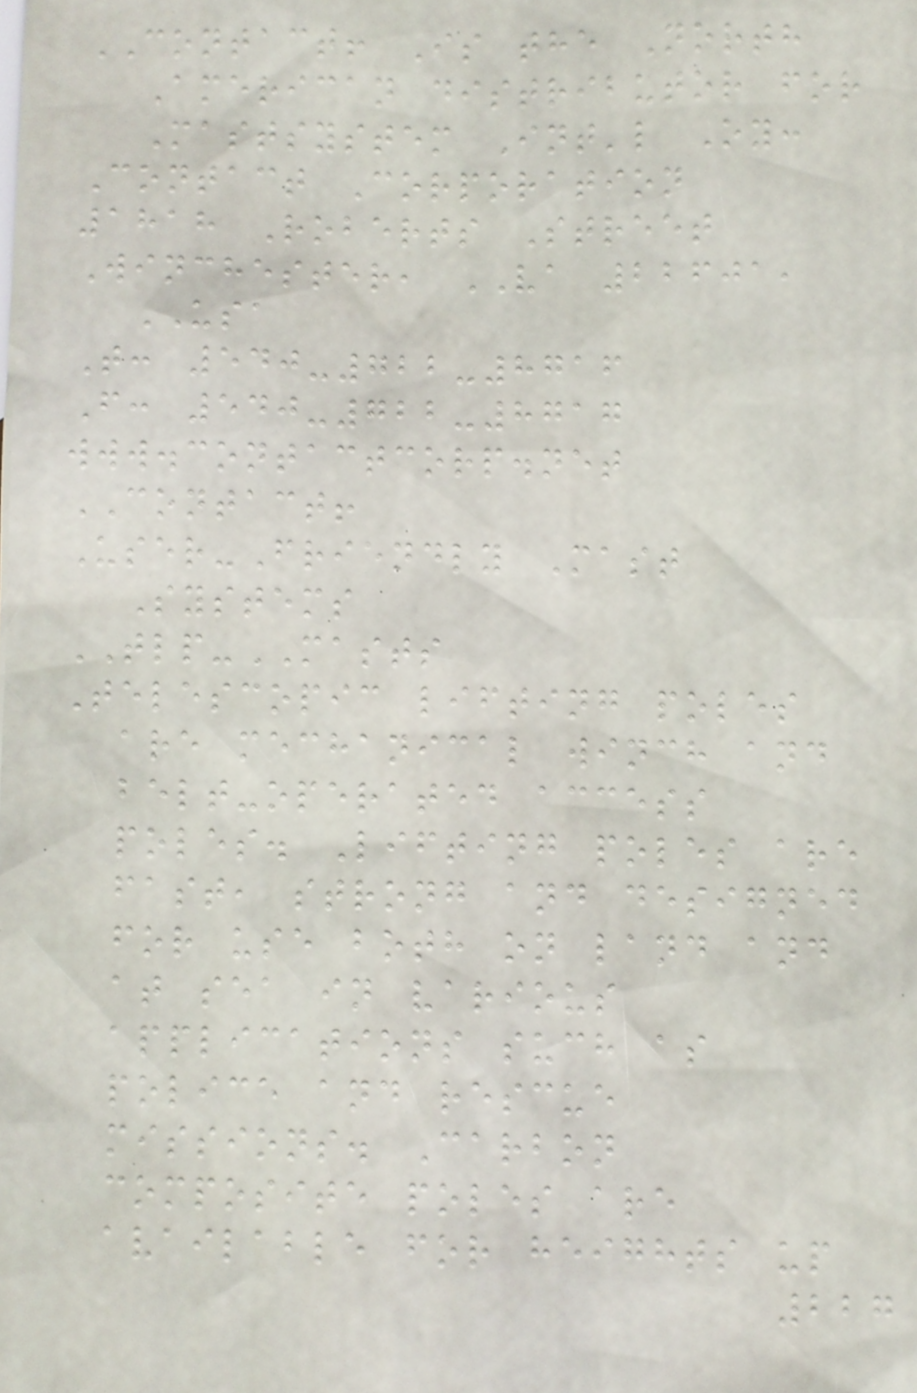CONTACT! Is the North
American distributor for
Mastsystem Int'l Oy:
Contact Corporation
1818 Roberts Street
Winchester, VA 22601,
USA
T: 540-722-8716
F: 540-722-8717
www.contactcorp.net
CONTACT!
User-Friendly Mast
Systems
TLP-MASTS
Telescopic lifting poles
are mechanical winch and
belt-operated access
poles. Lifting poles are
fast, strong and designed
for use both on land and
at sea in various
applications such as
police and rescue
missions. Carbon
composite poles are
available for heights up
227
